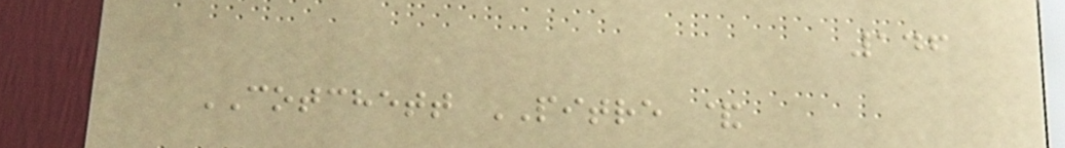146
COTCHETT PITRE &
